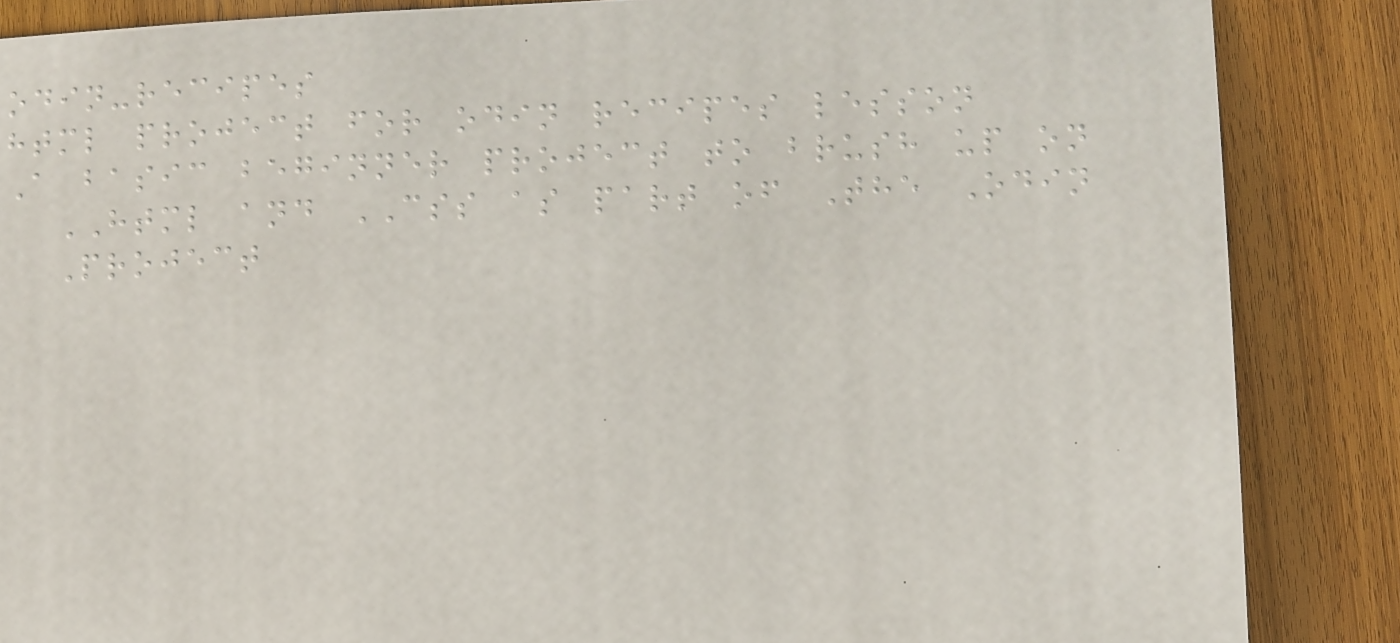odin-recipes
html project for odin recipes lesson
A basic beginner project to brush up on
HTML and CSS as part of The Odin
Project
